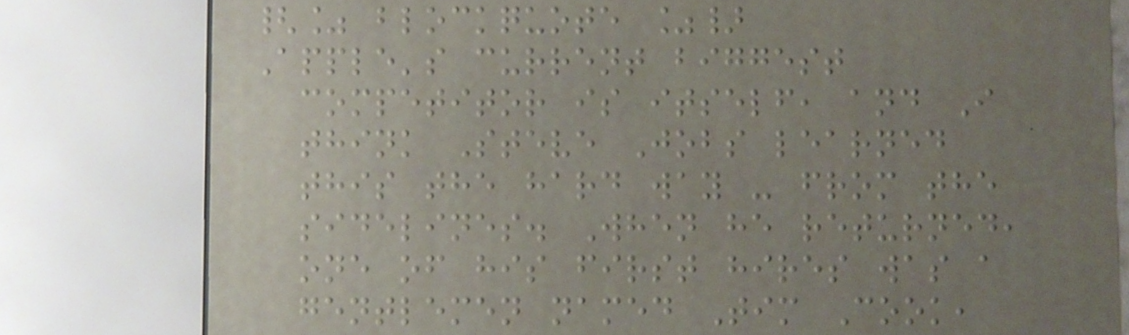{% blockquote %}
Apple's current biggest
competitor is itself, and I
think Steve Jobs learned
this the hard way - from the
sidelines. When he returned,
one of his first hires was a
gentlemen named Tim Cook,
